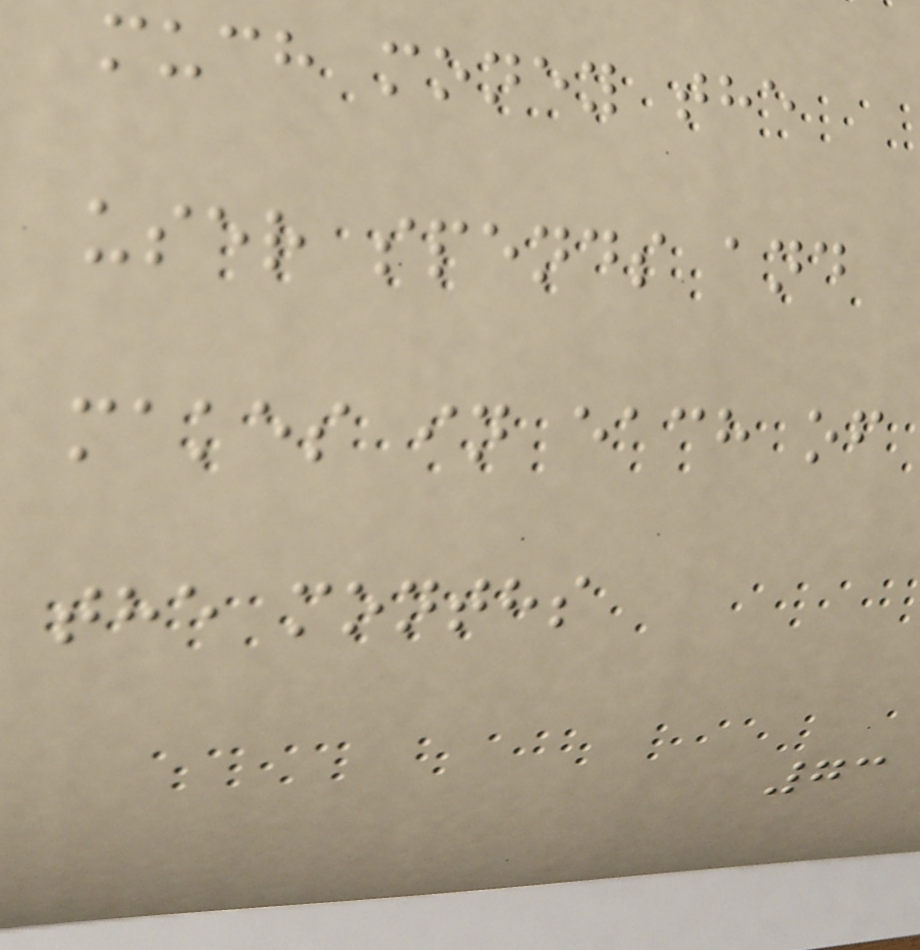much money the
user spends and
makes in each of
the months
73
